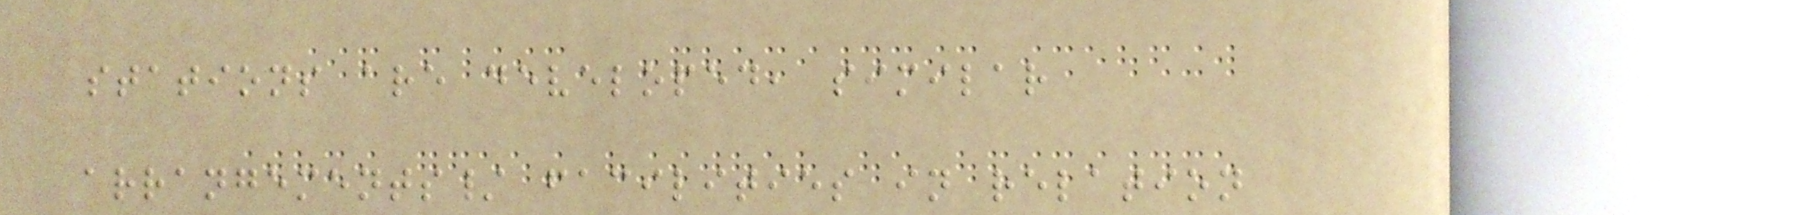stations are developed, similar
arrangements/ facilities in relation
